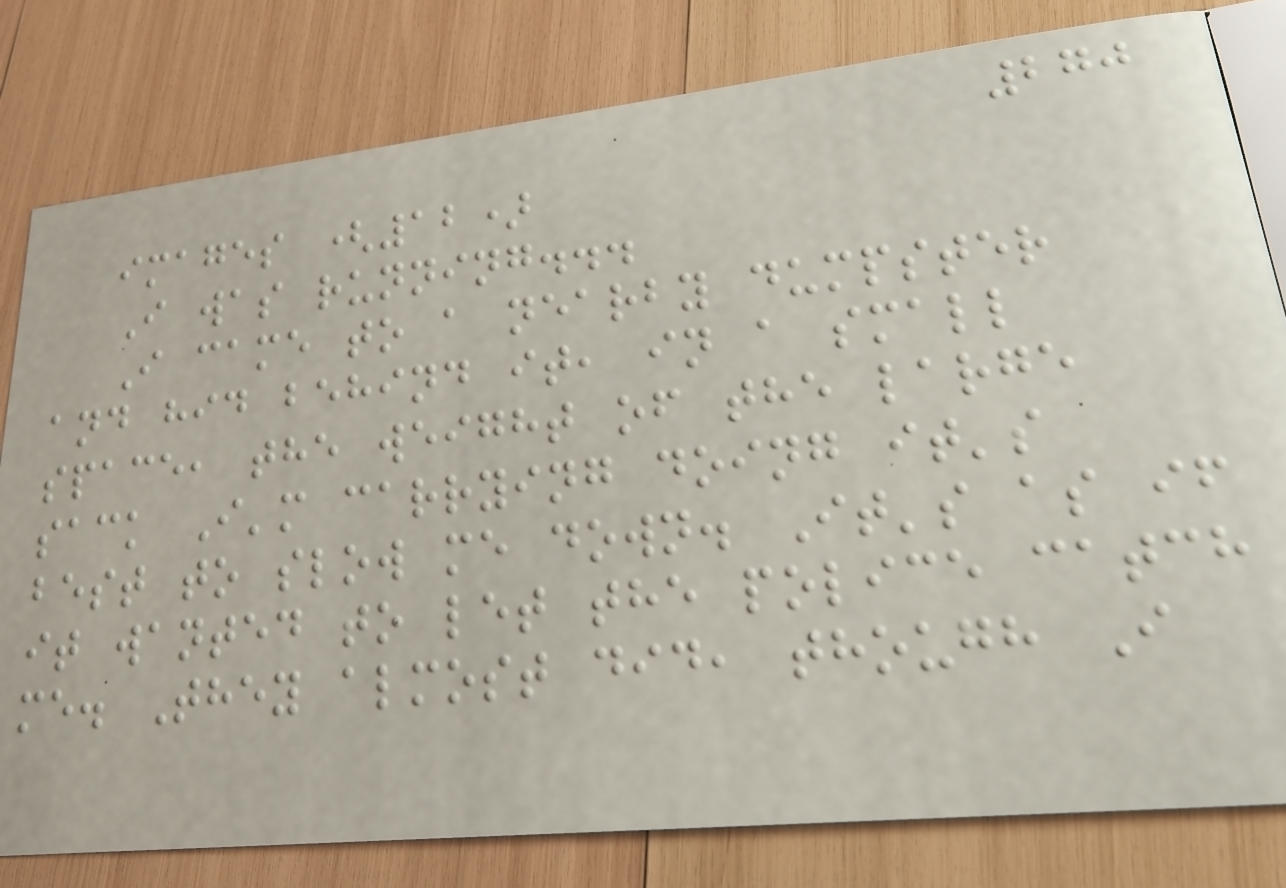270
images (12)
I was running...
I came to a nearby dumpster
and hid behind it, in a small
space, the weight of the large
sack I'm carrying doing it's
best to slow me down. It's as if
it wanted to let the police catch
me. They almost did, though I
